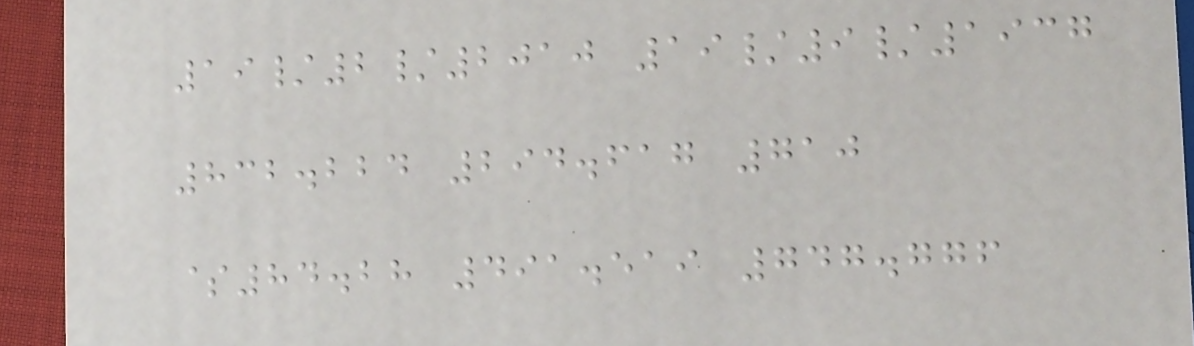19/2/2010 19/9/1937
832.224 294.617 710
$84.28 491.519 747.776
